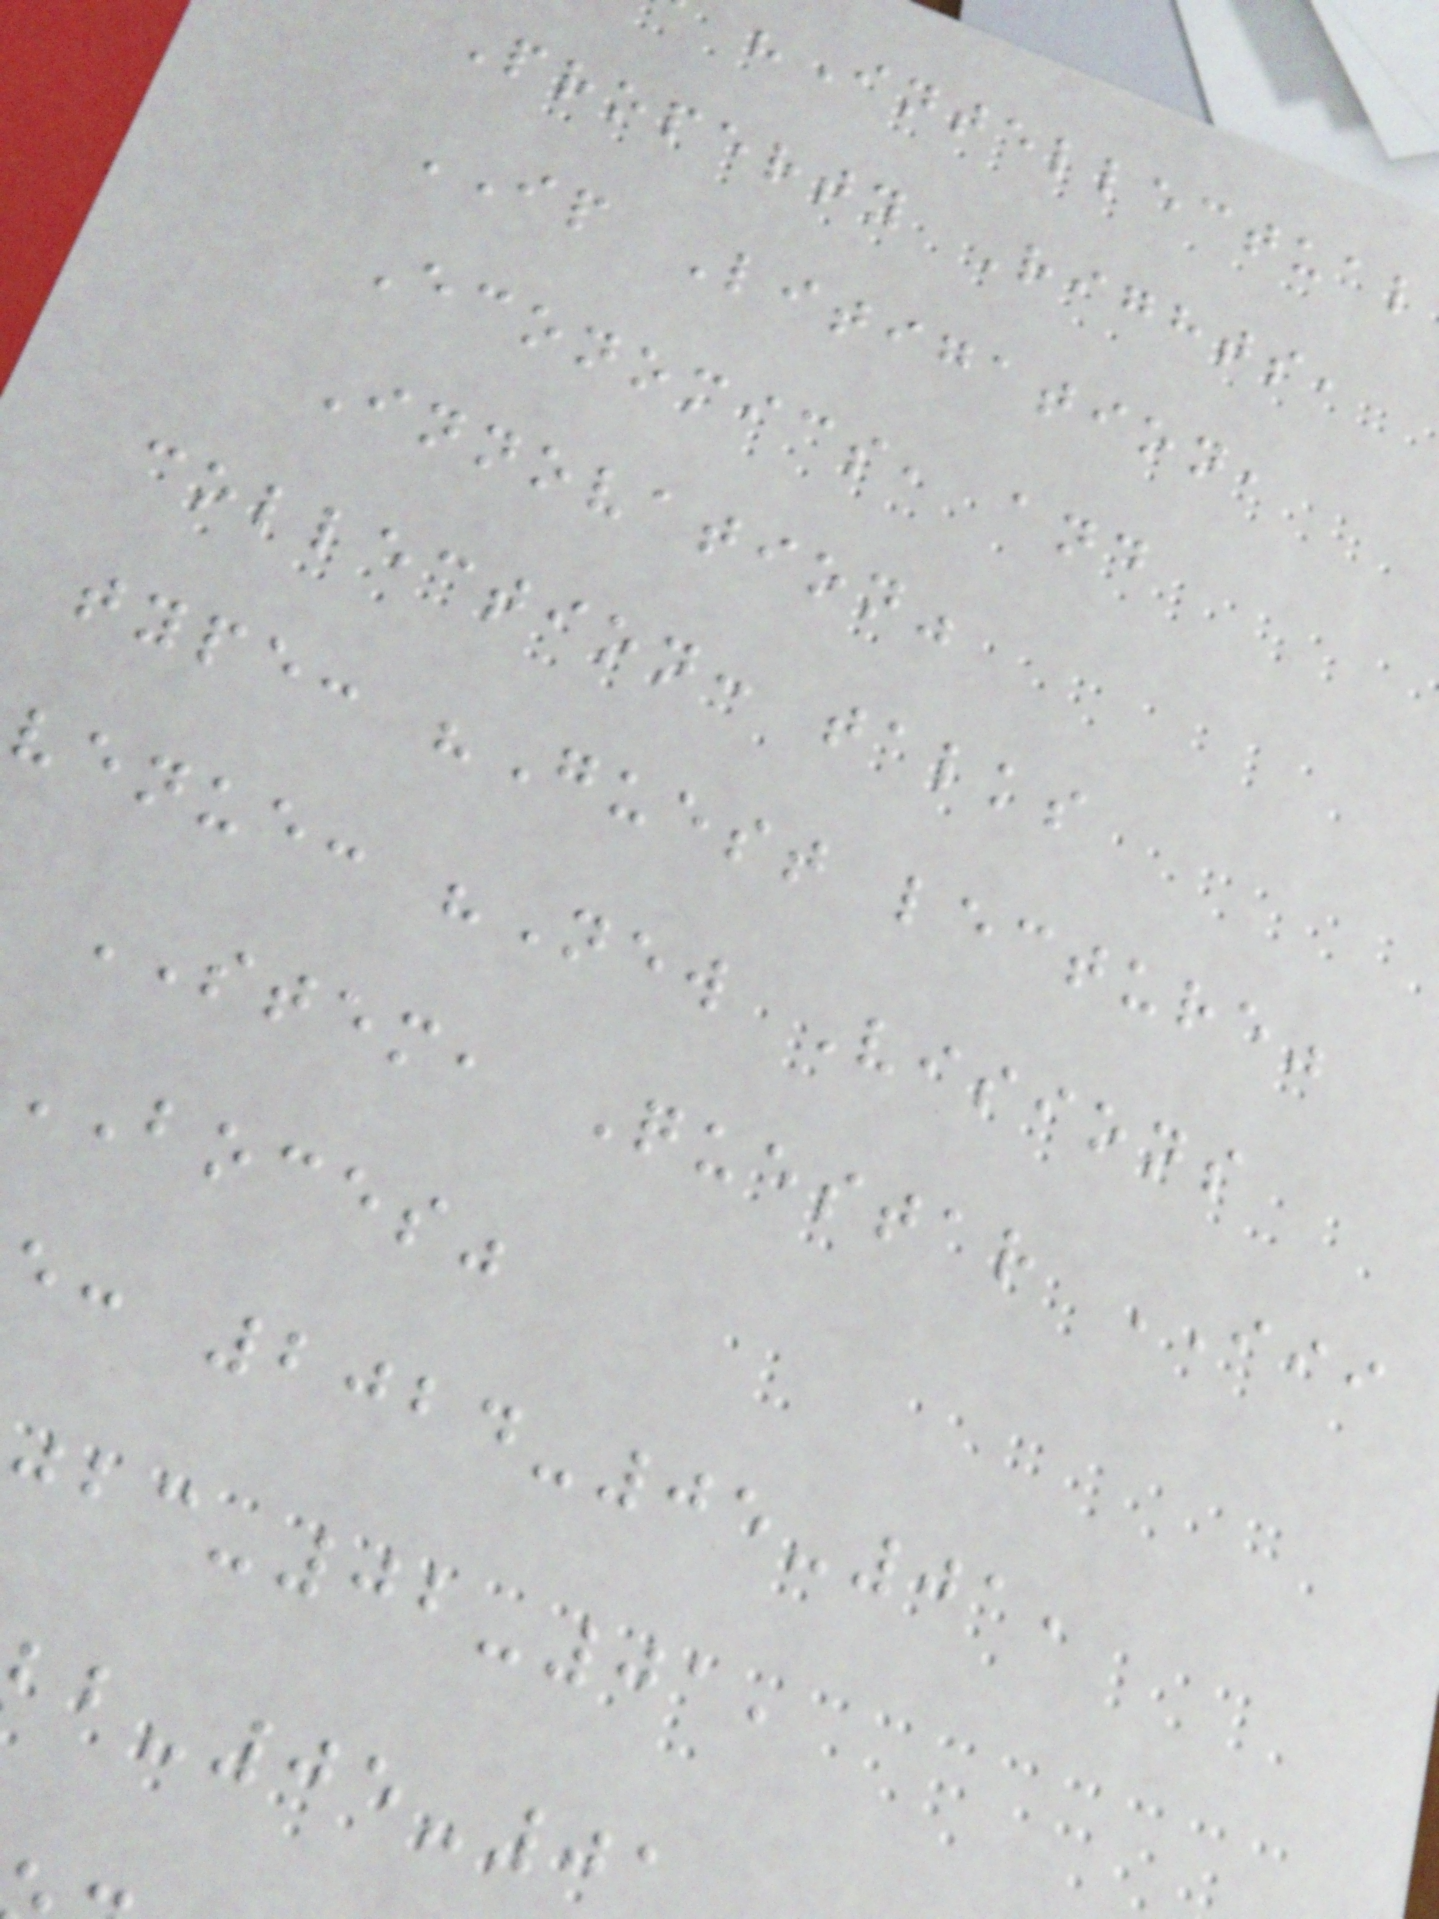"Intellectual
Property Rights,
IP Litigation,
Economics, and
Innovation"
collection: talks
type: "Guest lecture"
venue: "New Visions
STEM, Questar III
BOCES"
e: 2024-05-01,
-02-01,
-05-01
